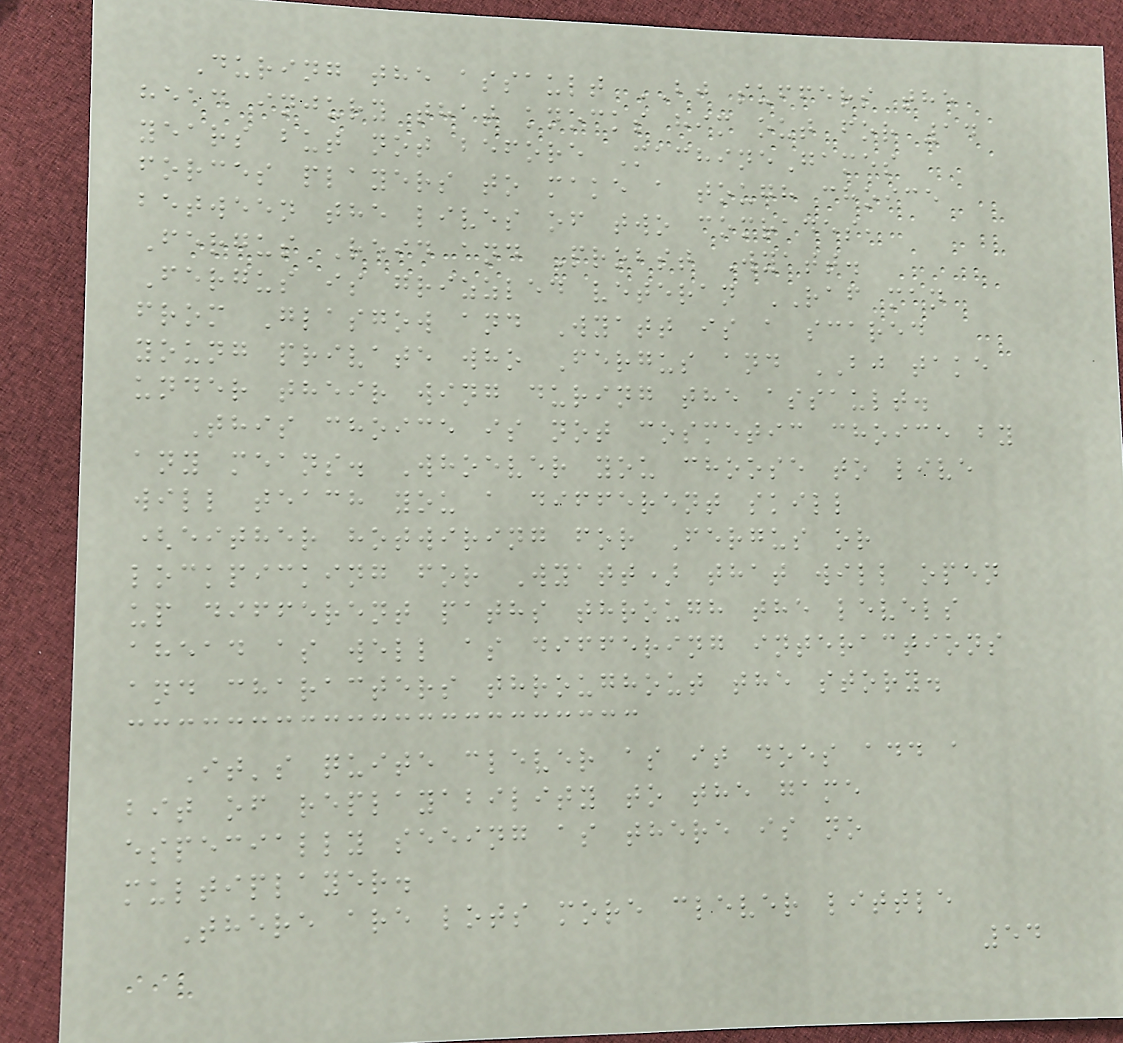During the assault BJ suffers the
head injury that knocks him out for 14
years but not before MachineGames
forces players to make a tough choice
between the lives of two comrades,
Fergus Reid and Probst Wyatt.
Fergus is grizzled veteran RAF man
from Glasgow and Wyatt is a scared
young private who Fergus and BJ take
under their wing during the assault.
This choice is not cosmetic choice by
any means. Whoever you choose to live
will teach you a different skill
(either hotwiring for Fergus or
lockpicking for Wyatt) that will open
up different paths through the levels
ahead as well as differing interactions
and characters throughout the story.
It's quite clever as it does add a
bit of replayability to the game
especially seeing as there is no
multiplayer.
There are lots more clever little
54
